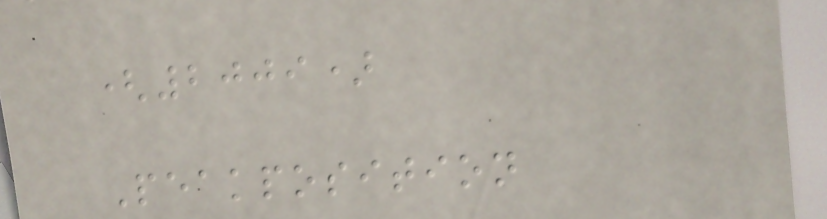(2009)
Peakposition
